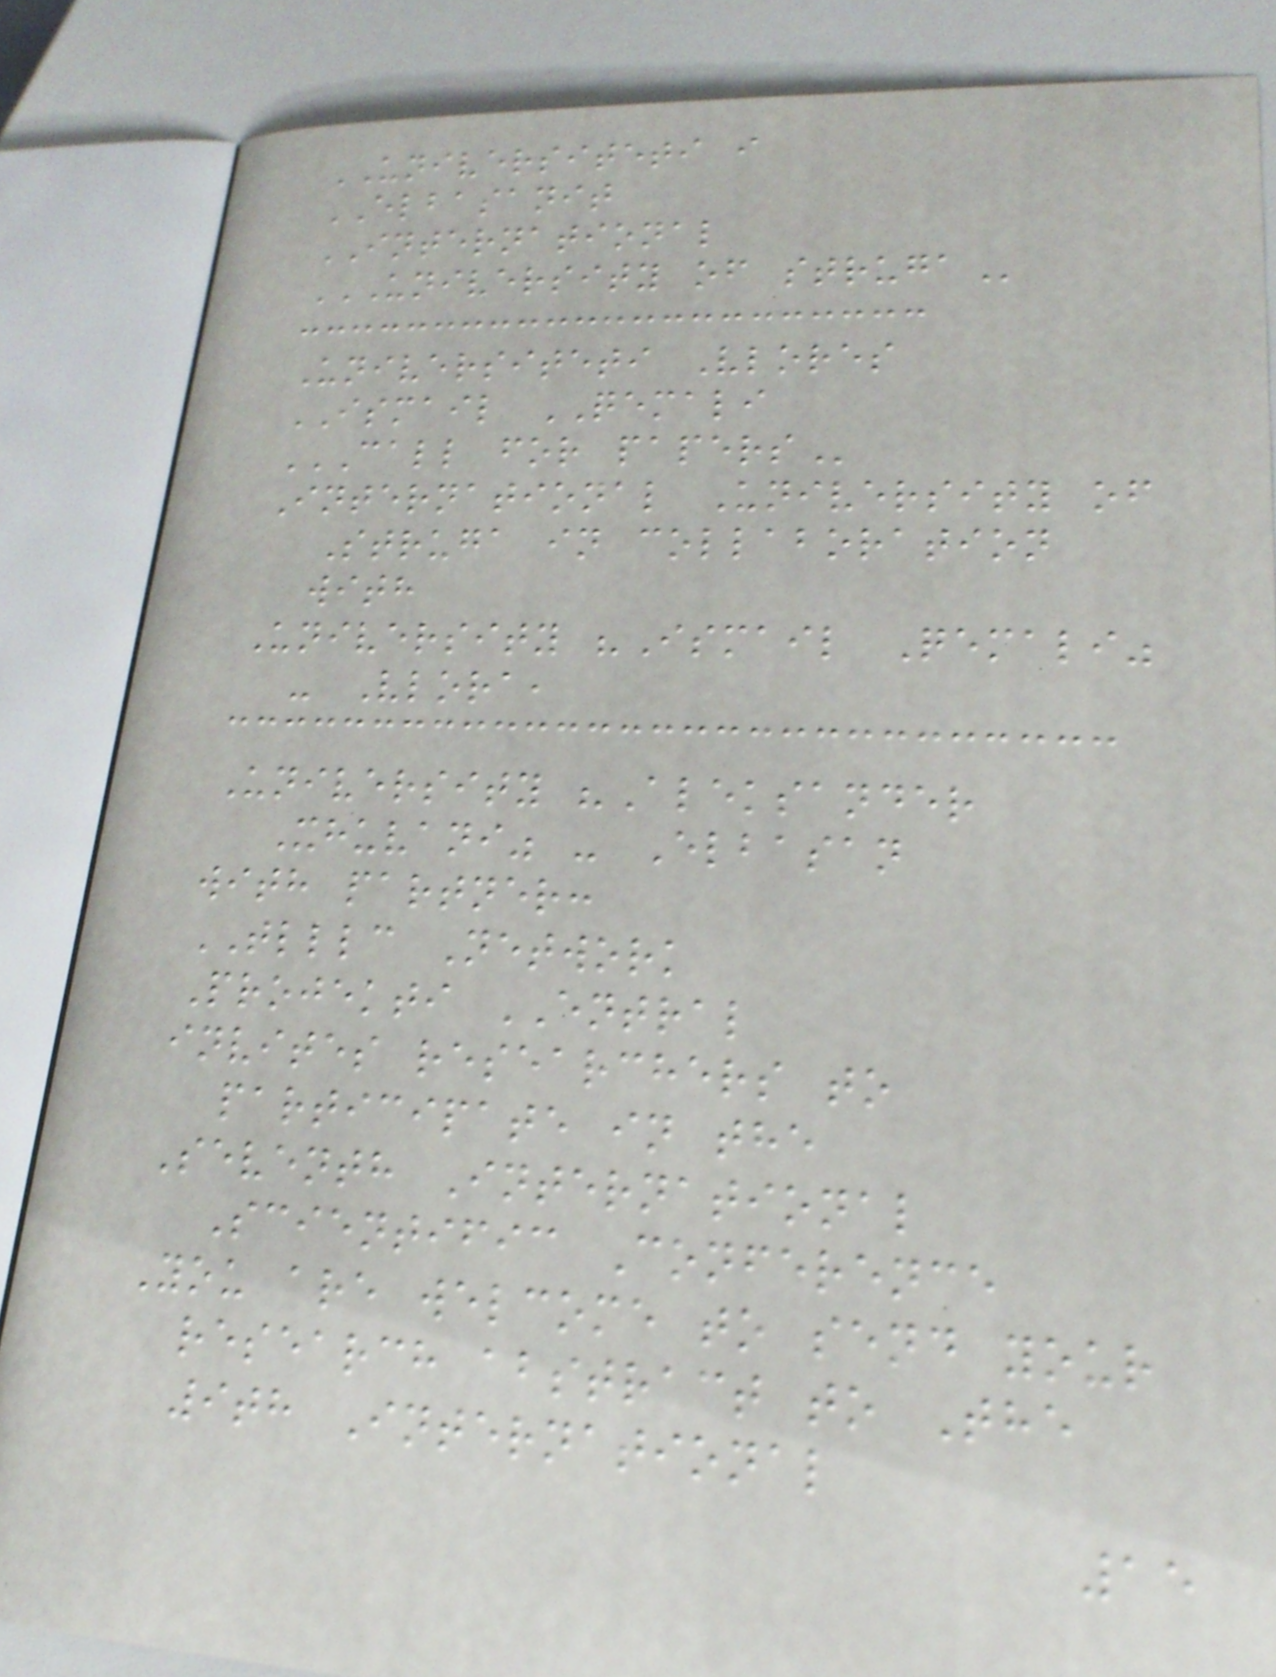UNIVERSITETI i
ELBASANIT
INTERNATIONAL
UNIVERSITY OF STRUGA
Universiteti Vlores
ISMAIL QEMALI
CALL FOR PAPERS
International University of
Struga in collaboration
with
University "Ismail Qemali"
- Vlora,
University "Aleksander
Xhuvani" - Elbasan
with partner:
TLLLC Network
Projekti ENTRAL
invites researchers to
participate in the
Seventh International
Scientific Conference
You are welcome to send your
research abstract to The
9th International
15
